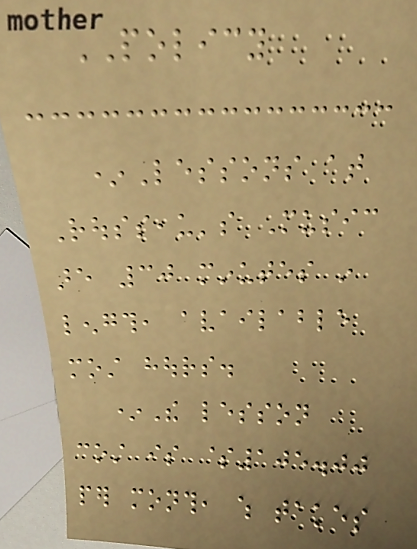POLICY
*Lessons at
Rousseau's Music
are 30 minutes in
length, available
most hours.
*The lesson
cost is $105.00
per month, which takes
